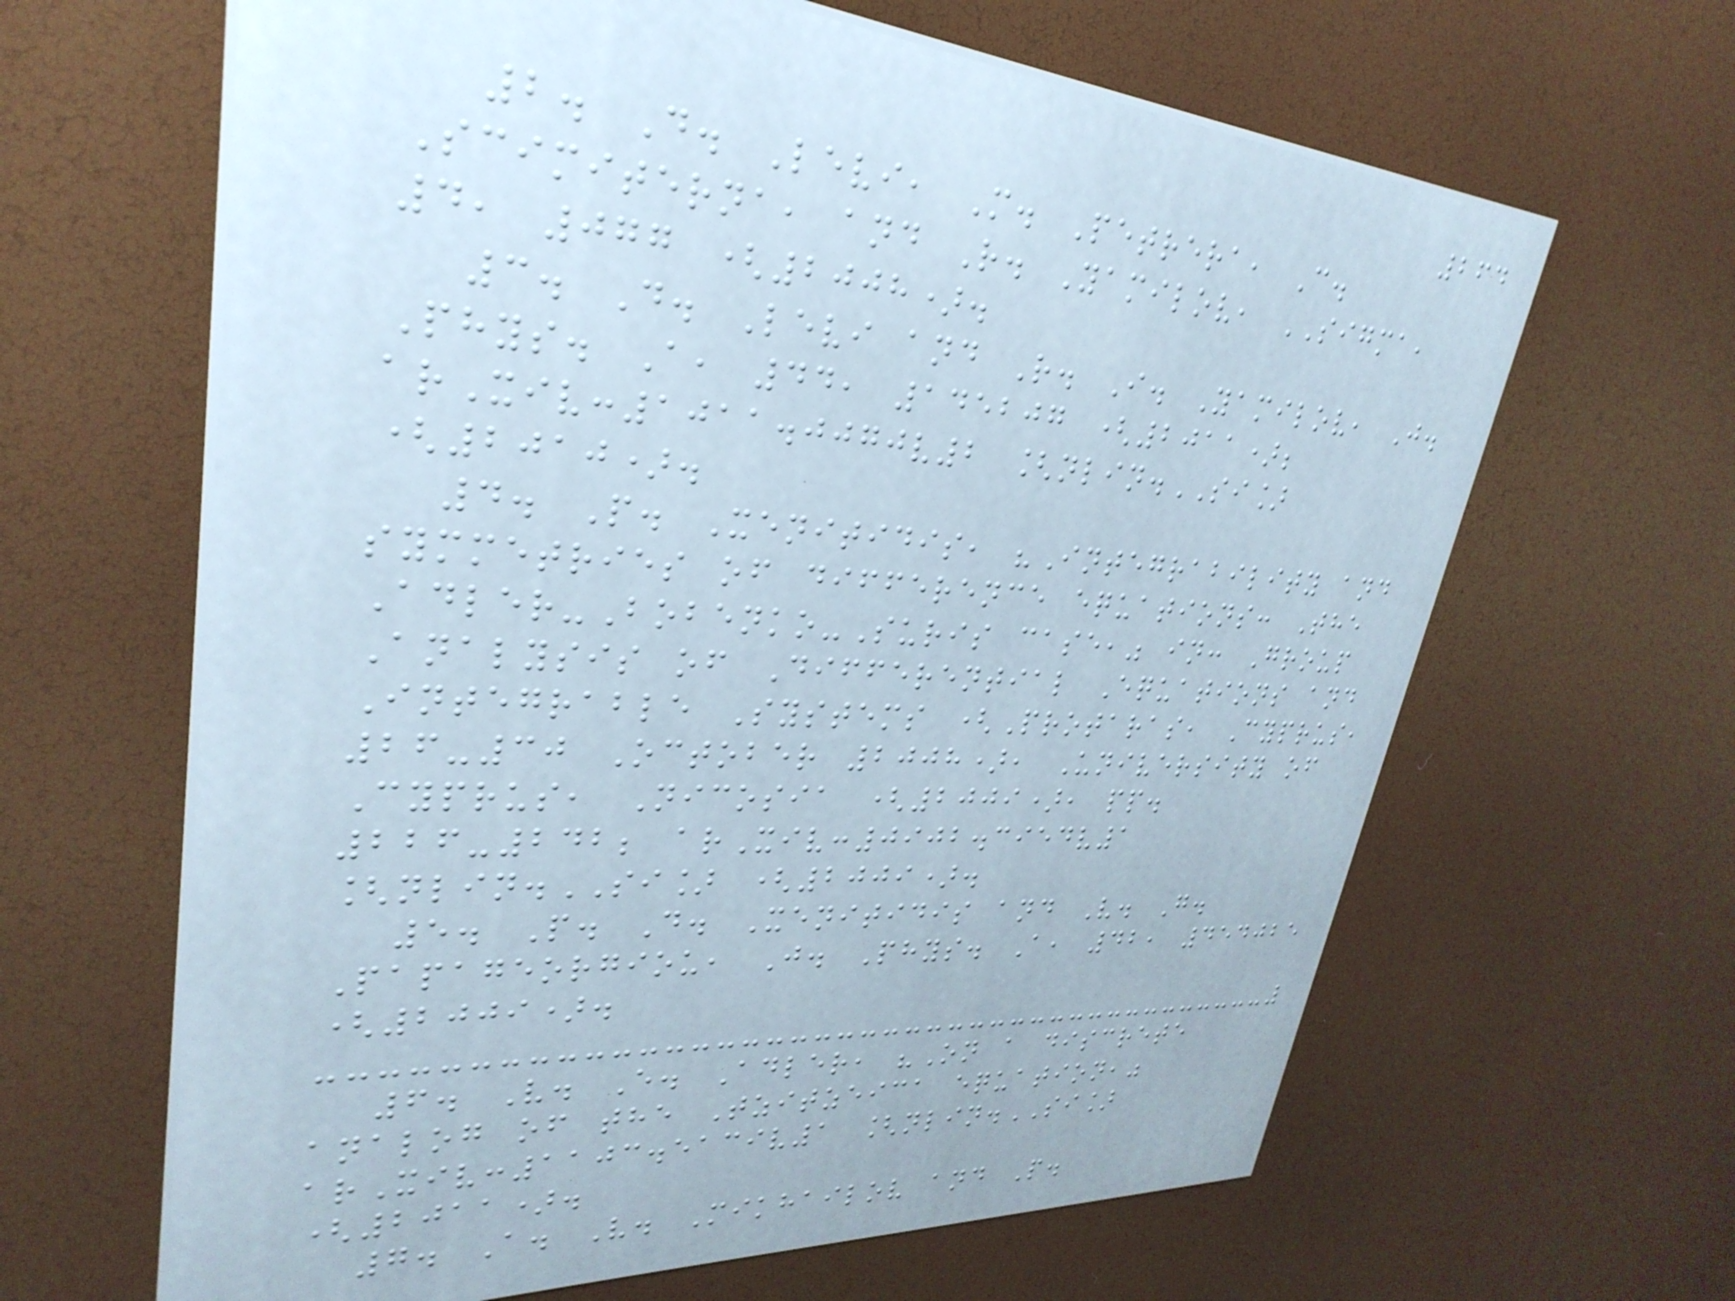264
2. D. Levi, M. Petrera, C.
Scimiterna, and R. Yamilov, SIGMA,
4, 077 (2008).
3. D. Levi and R. I. Yamilov, J.
Phys. A, 44, 145207 (2011);
arXiv:1011.0070v2 [nlin.SI]
(2010).
4. P. Xenitidis, "Integrability and
symmetries of difference equations: The
Adler-Bobenko-Suris case," in: Group
Analysis of Differential Equations and
Integrable Systems (Protaras, Cyprus,
26-30 October 2008), University of
Cyprus, Nicosia (2009), pp.
226-242; arXiv:0902.3954v1
[nlin.SI] (2009).
5. P. D. Xenitidis and V. G.
Papageorgiou, J. Phys. A, 42, 454025
(2009).
6. V. E. Adler, "On a discrete
analog of the Tzitzeica equation,"
arXiv:1103.5139v1 [nlin.SI]
(2011).
7. A. V. Mikhailov and P.
